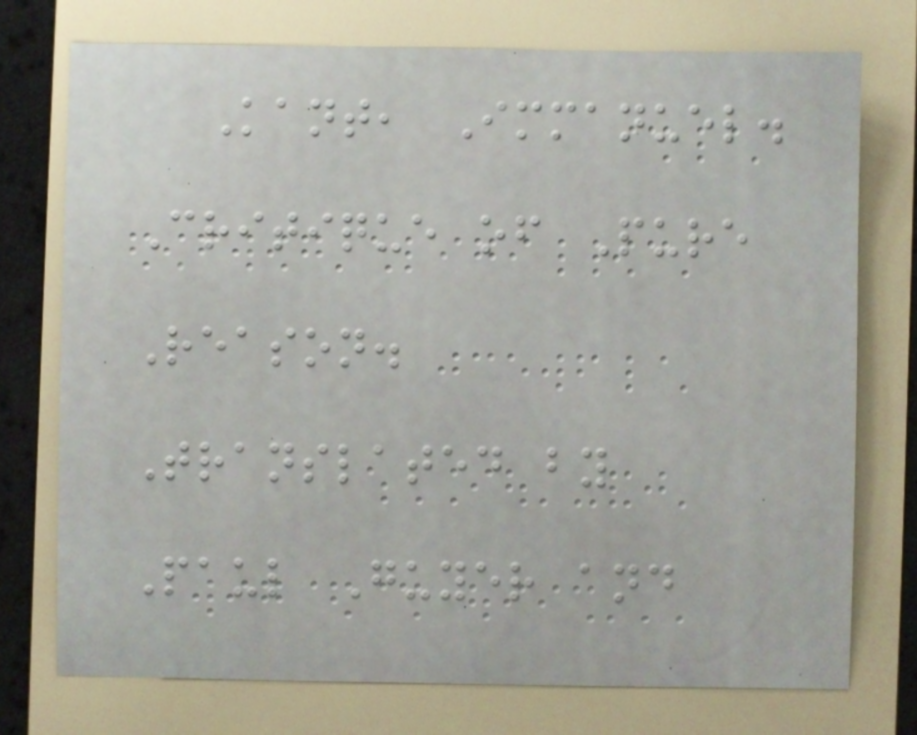Kant, Immanuel.
Critique of Pure
Reason.
Translated by
Paul Guyer and
